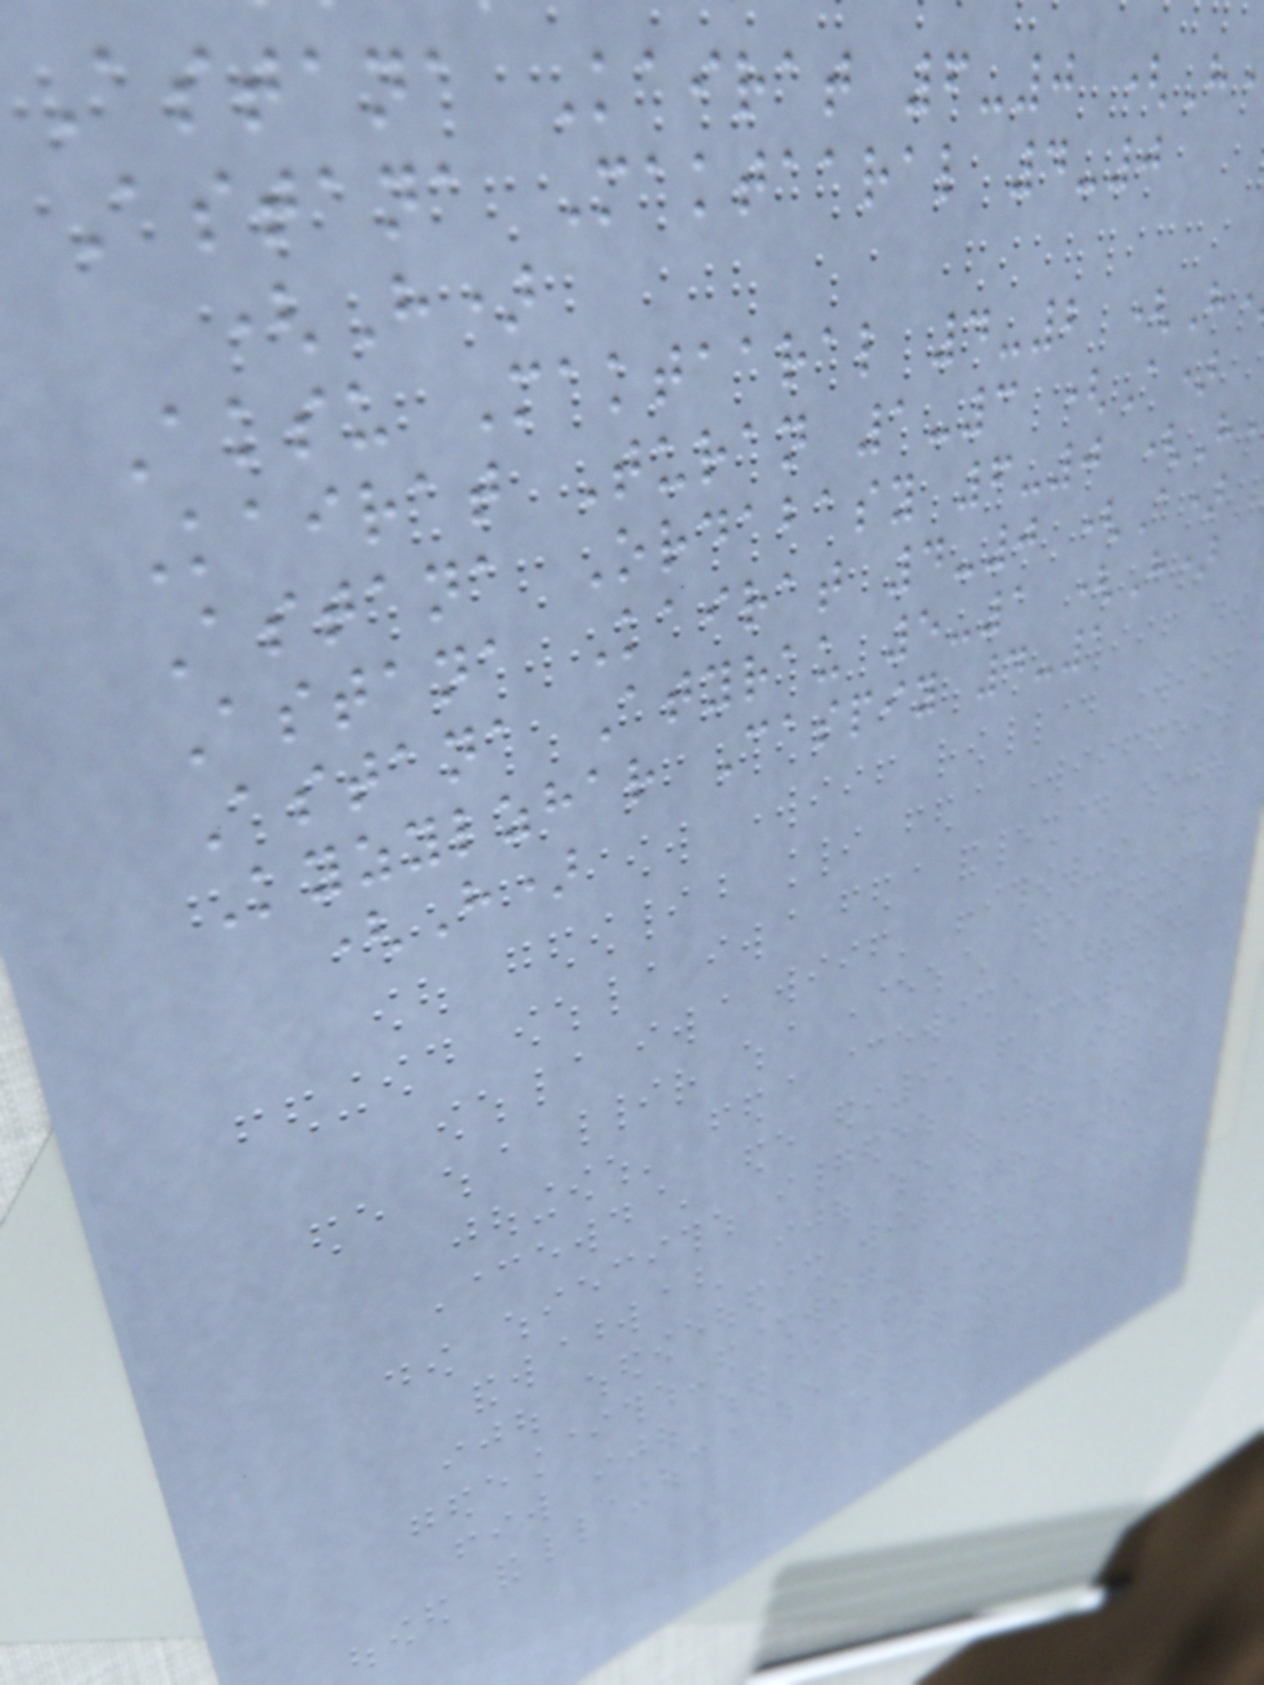Astana Kairat 6-0 (H
Astana Maktaaral 4-0
(H)
Aksu Maktaaral 4-2 (H
Kairat Turan 1-3 (A)
Astana Ordabasy 6-0 (H
Astana Kairat 4-0 (A)
Astana Atyrau 5-1 (H)
Kyzylzhar Caspiy 4-1
(H)
